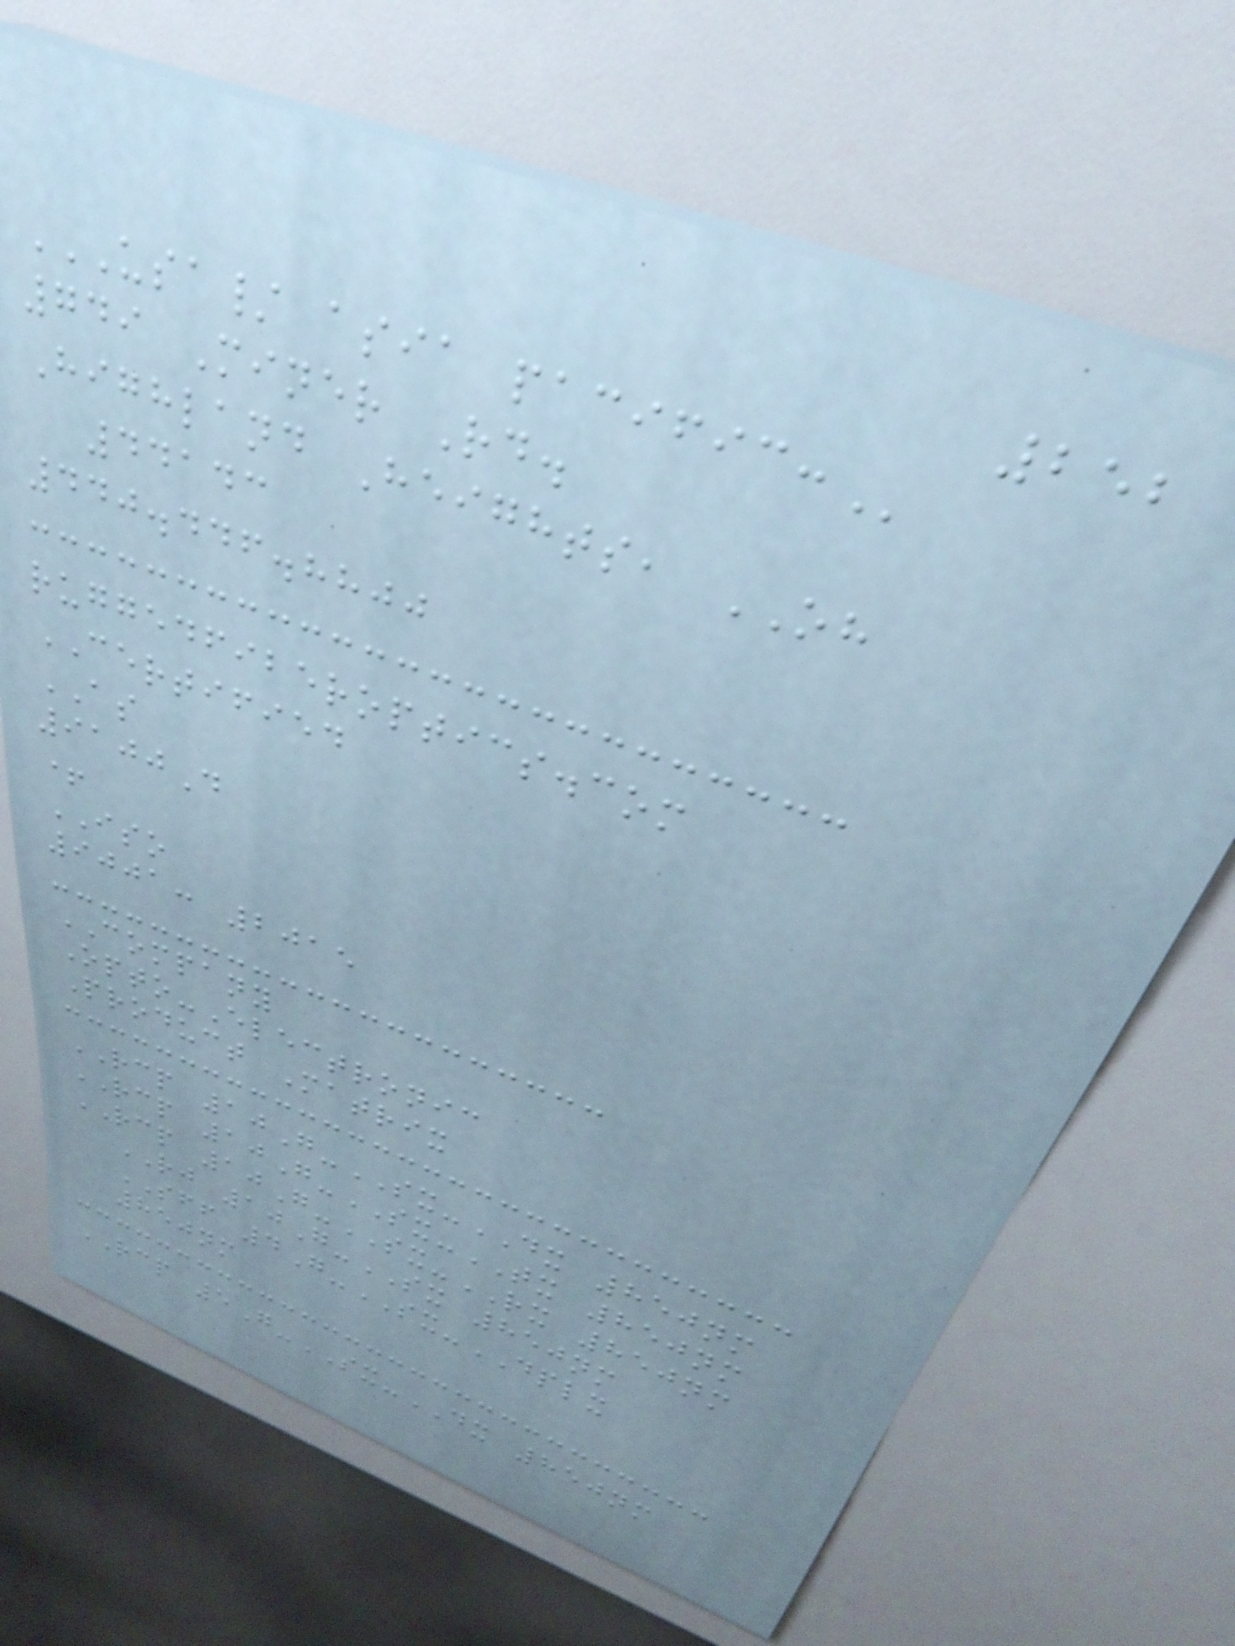252
USA/ ASIA PACIFIC:
749 Miner Rd.
Highland Heights, OH
44143
440.446.8800
ruggedfiberoptics.com
CERTIFIED
AS
9100D
+
ISO
9001: 2015
COMPANY
Opto-Electronic
Product Matrix
RCP 10G-SX-DX 850nm
RCP 10G-SX-TX 850nm
RCP 10G-SX-RX 850nm
RJ 10G-SX 850nm
SFF 4G-SX-DPLX
850nm
RCP 5G-SX-DX 850nm
